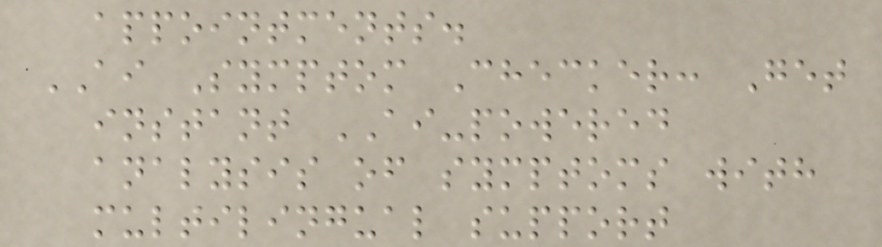appointments.
AI Symptom Checker: Get
instant AI-powered
analysis of symptoms with
multilingual support
